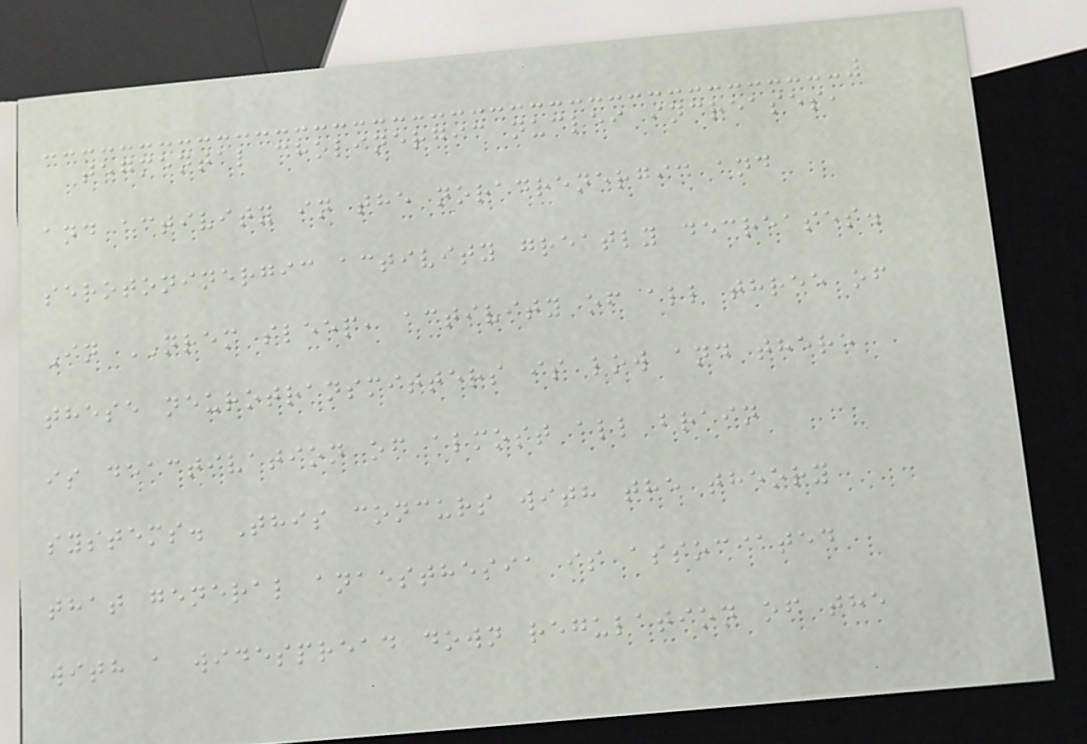tegmental cholinergic nuclei increases,
and activity in the noradrenergic and
serotoninergic activity greatly decreases.
In NREM sleep, activity of all three of
these neurotransmitters is low and there
is deactivation of almost all brain
systems. This concurs with the theory
that general anaesthesia is associated
with a widespread down regulation of the
